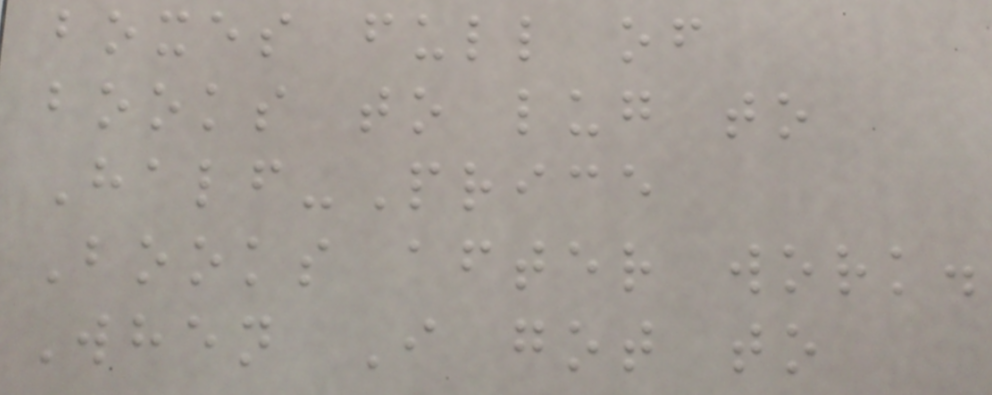boxes full of
books to lug to
Half-Price
Books after work.
When I got to
